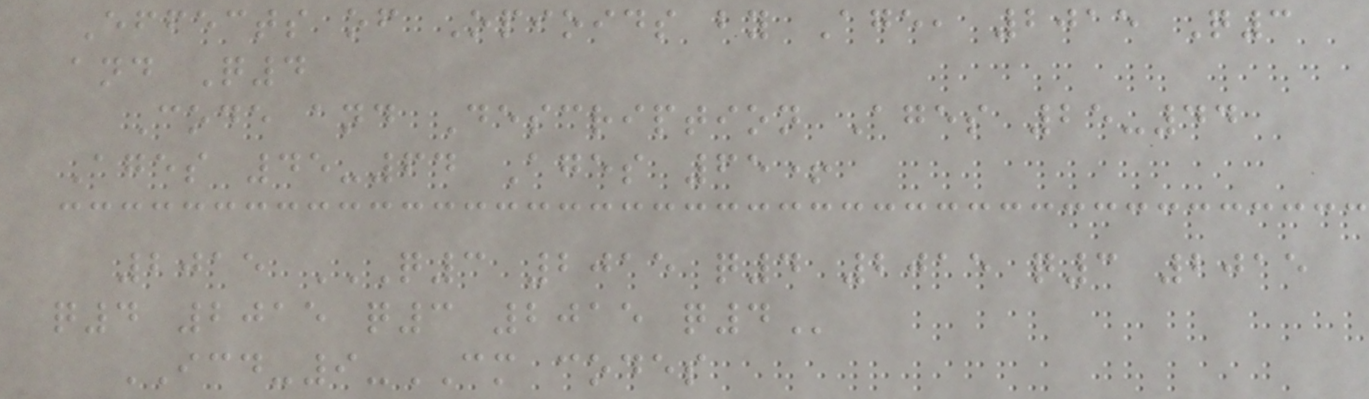Effects of Opioids by Age, 2015 Q3
and Q4
Code and Description Ages 25-44
Ages 45-64 Ages 65+
2015 Q3 2015 Q4 2015 Q3 2015
Q4 2015 Q3 2015 Q4
ICD-9-CM codes
